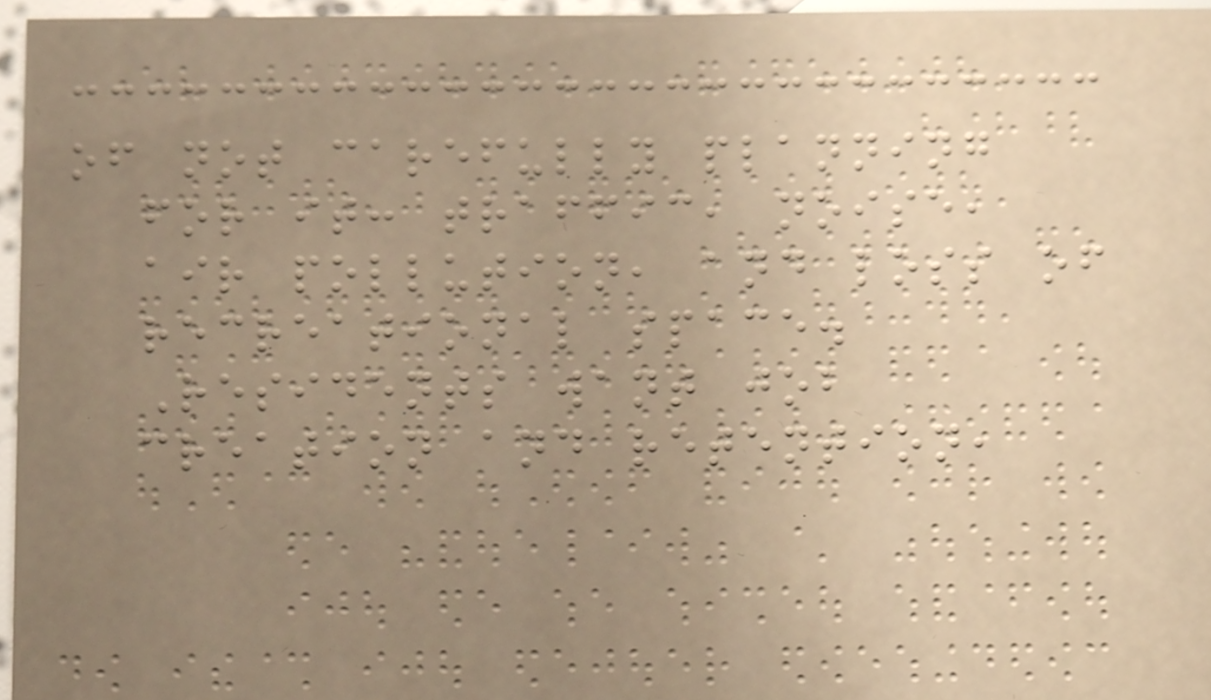of not carefully planning
for it: traffic, noise,
air pollution, and loss of
recreational space.
Residents want job
creation and retention,
